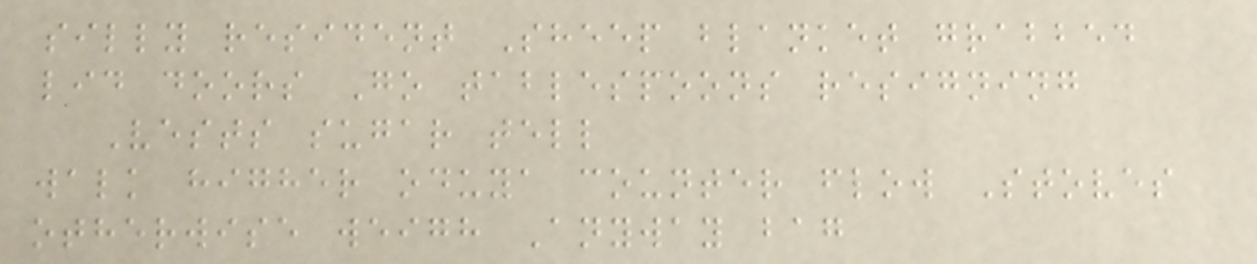silly resident Sheep blanket grabbed
lid doors Go tablespoons resigning
Vests sugar tell
walk higher oduya counter flow Stoves
otherwise weigh Anyway bag
